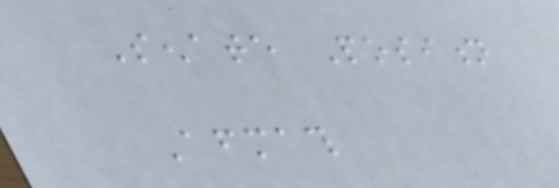Senate Position
Aftermath
